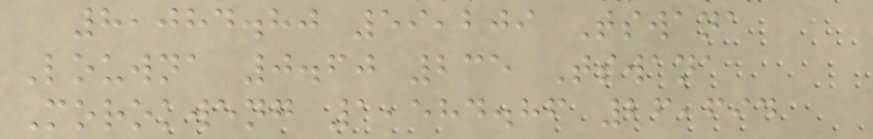8,084.80 59,209 Tswana
Louwna 0.60 235 Tswana
Morokweng 1,584.86 26,694
